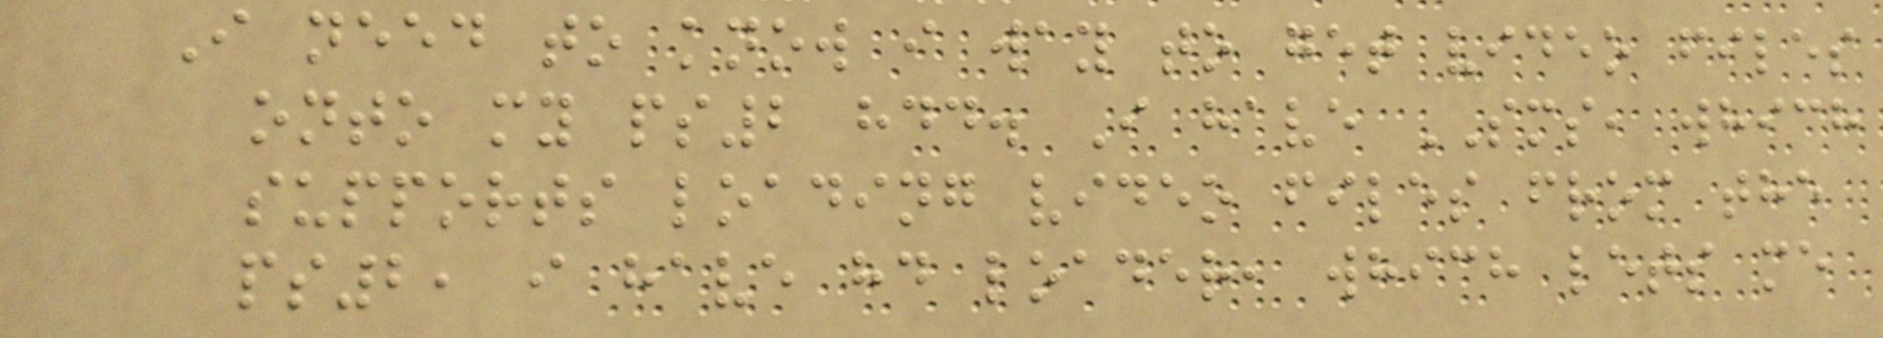I need to know i way to get video files
onto my ps2 hdd. I have SMS, which
supports loading video files from the
ps2, i have hd loader, which lets me
